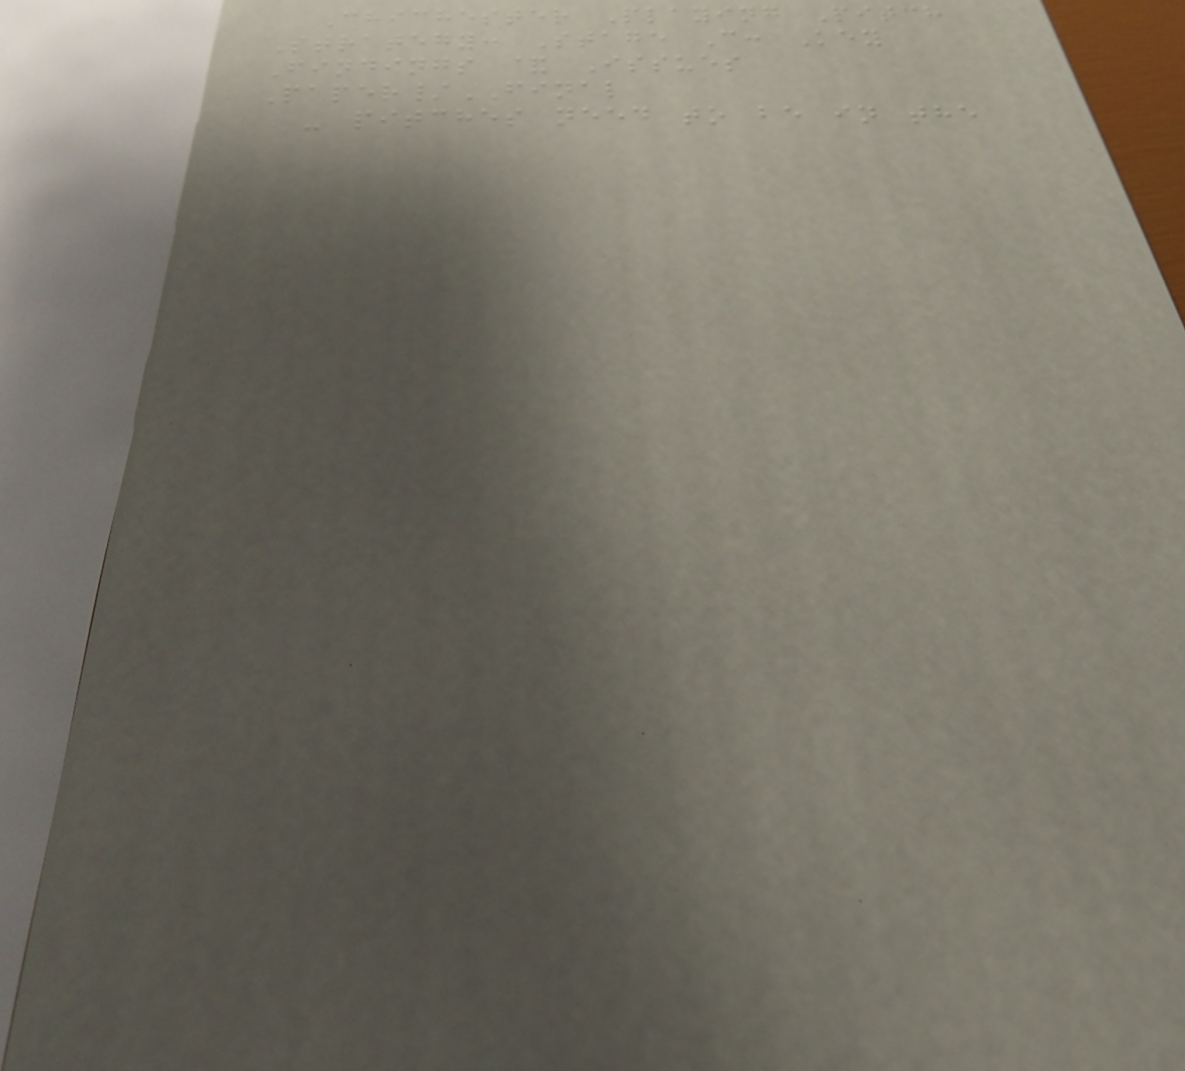Chichester Playing Pitch
Strategy: Stage C: Key
Findings & Issues
Paper/FINAL
- pitches need to be in the
